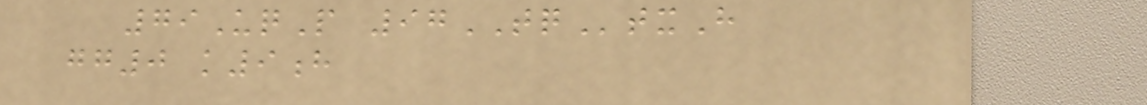79UqP 97TQtxH
gg0 k9h
